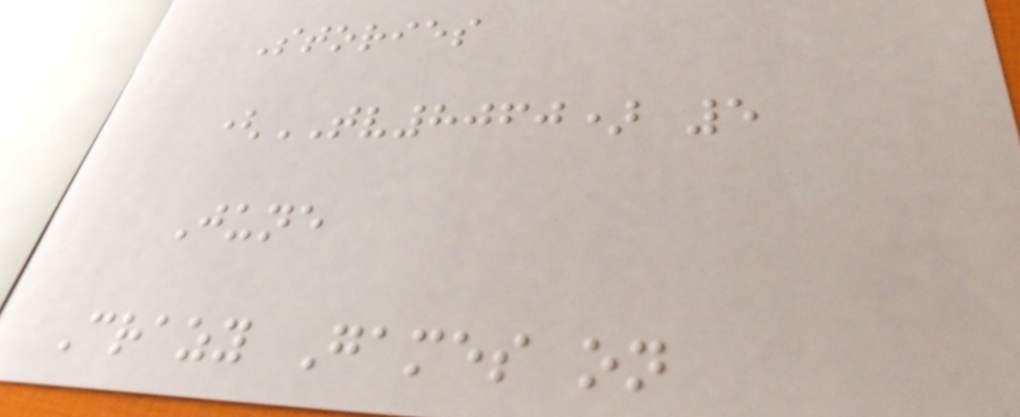Stories
(TV8060) 5
June
Crazy Games on
